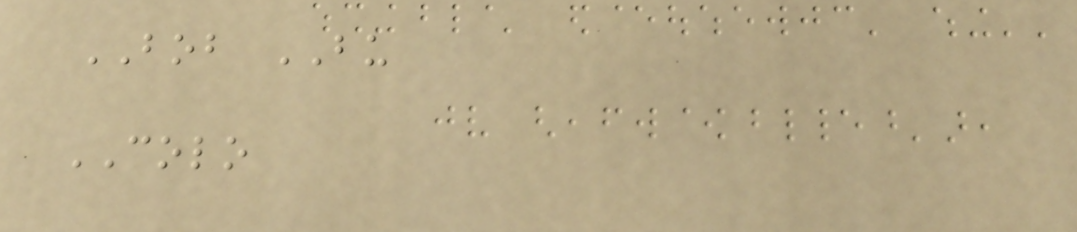BOB BU
COLO
